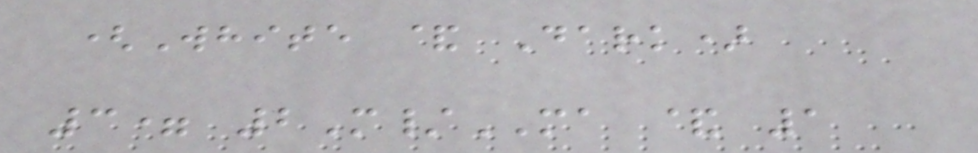(White & Dark)
3= 2M/MA & 1
